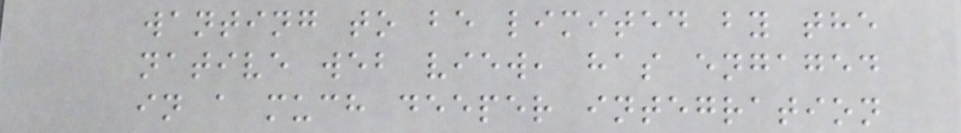wanting to be limited by the
native web view, has engaged
in a much deeper integration
